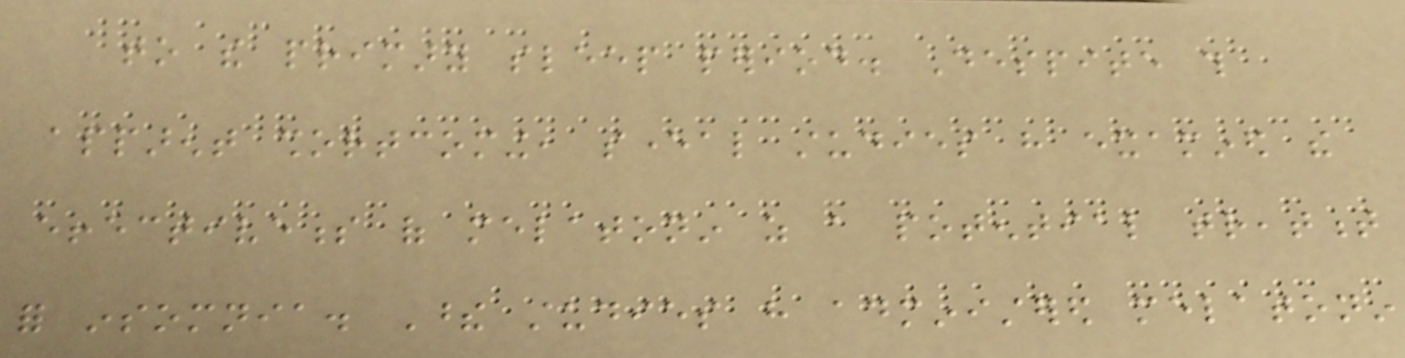to the primary sleep period. Despite this
apparent shortcoming, several studies have examined the
effectiveness of melatonin as a potential treatment
for insomnia. These studies have administered melatonin
